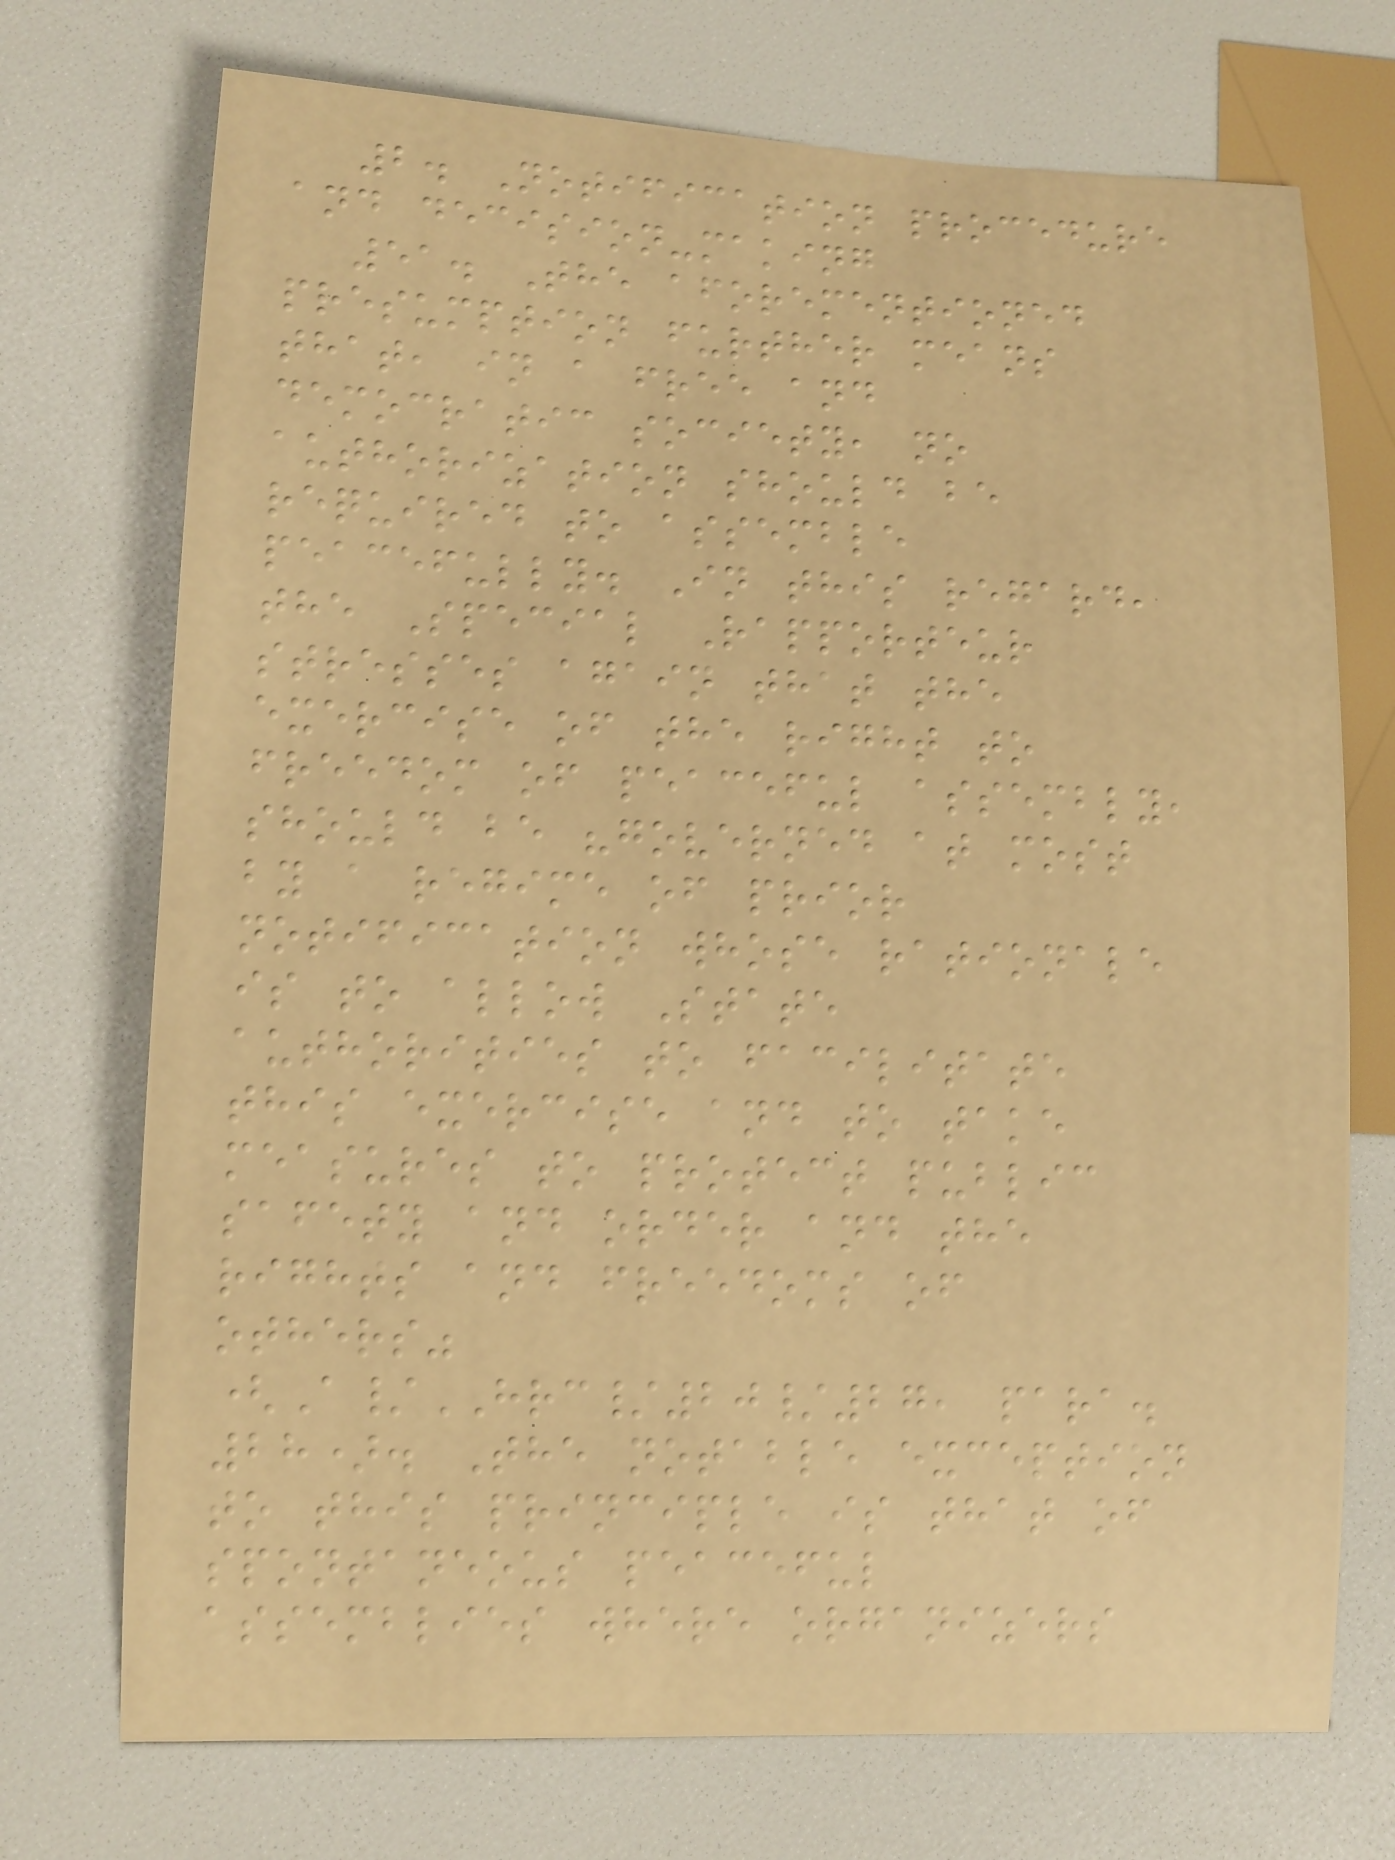2. Notification procedure
and decision-making
51. The aforementioned
presumption further means
that, in a free and
democratic society, no
authorization should be
required to assemble
peacefully. In this regard,
the Special Rapporteur
stresses again that the
exercise of the right to
freedom of peaceful assembly,
should be "governed at most
by a regime of prior
notification whose rationale
is to allow State
authorities to facilitate
this exercise and to take
measures to protect public
safety and order and the
rights and freedoms of
others"
(A/HRC/20/27, para.
28). The notable exception
to this principle is that of
spontaneous peaceful
assemblies where organizers
